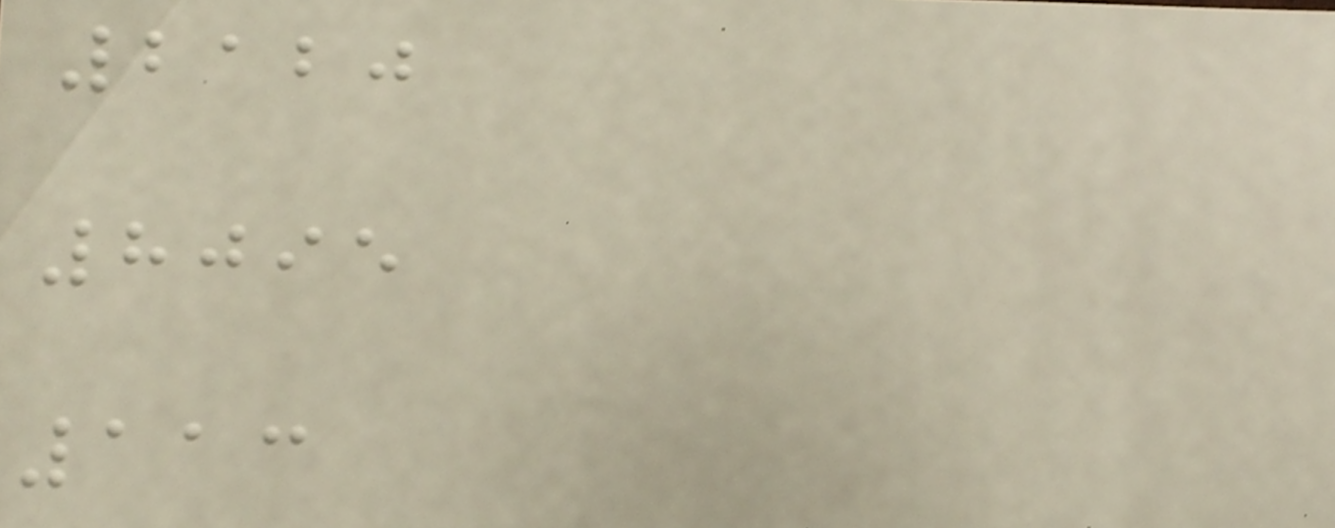2120
8095
113
